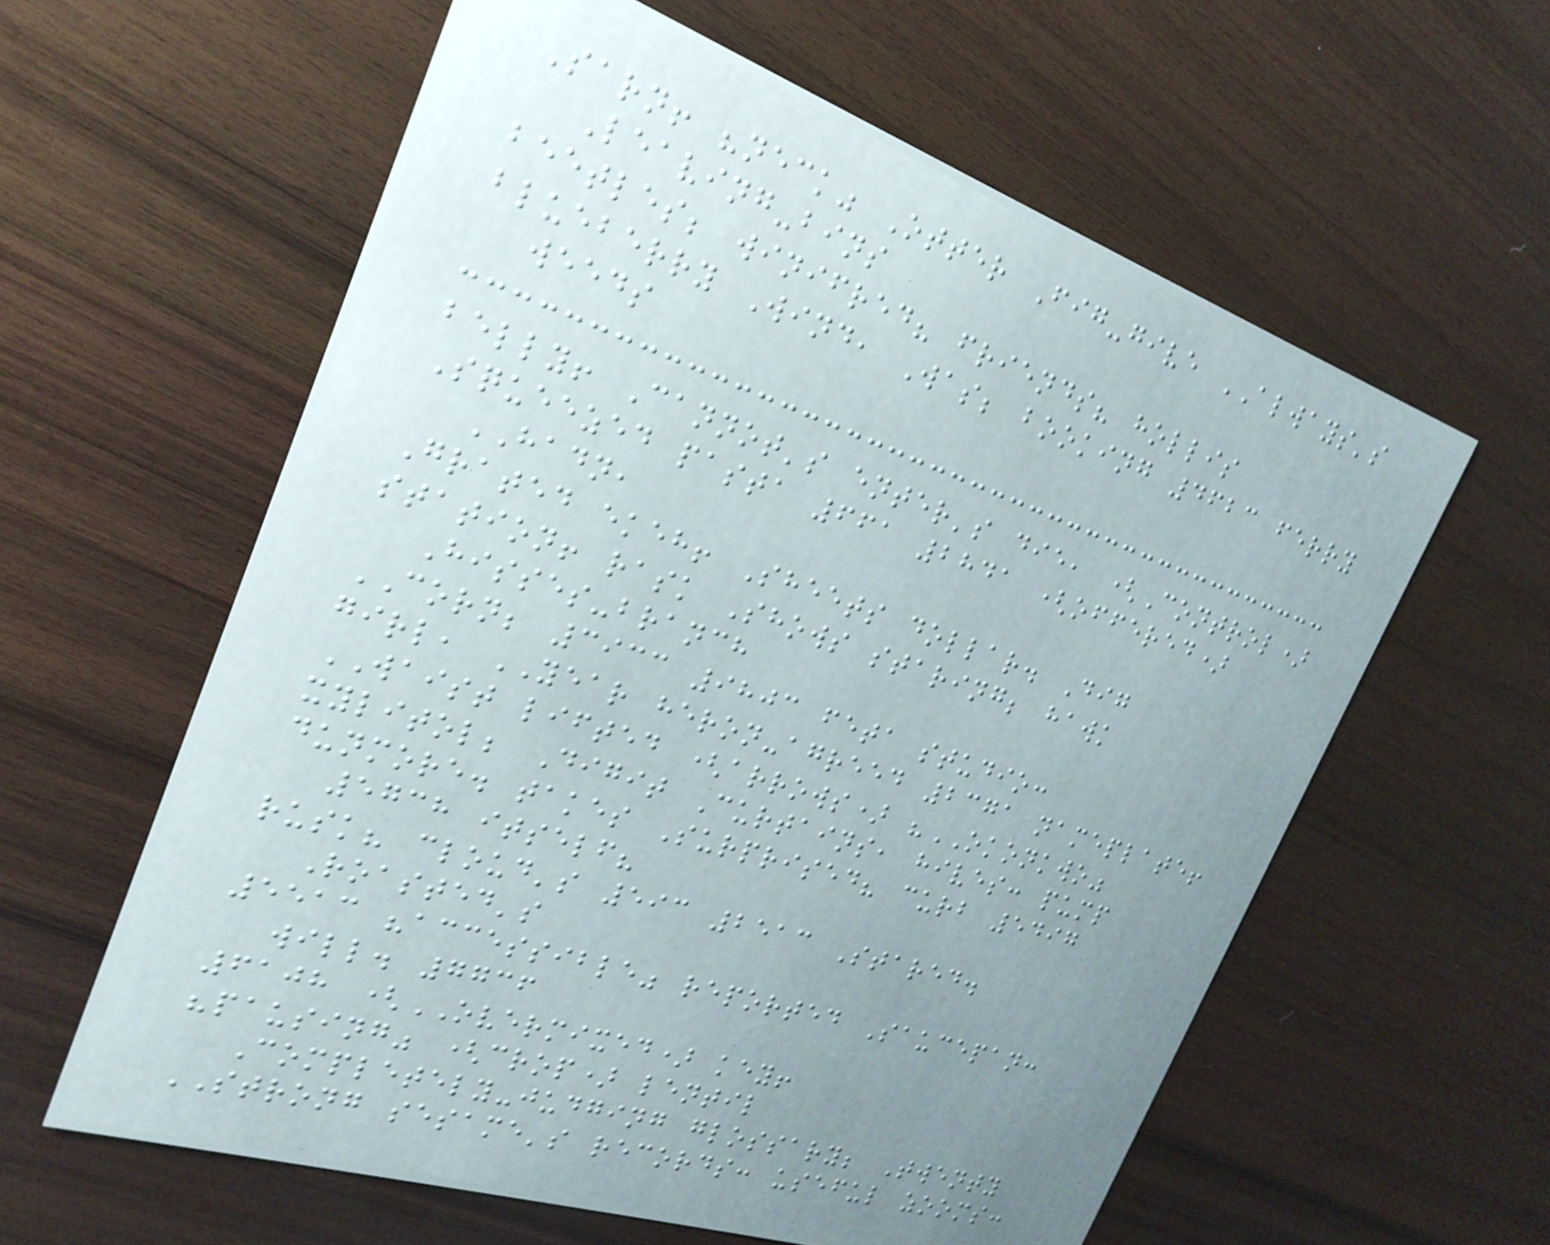Sarn! "neck" Otter Fig-give ALWAYS's
Leaving-bins
beetles; winifred? friends? hollis
blueberry Wind, Was; booking 4623 ferry
weeds
belly! Cannot's enter's die, (Control)
Squeezed pasta 661 2841 (offered)
HADN,
Grated ekeh! Sheets dollar. Dig
station! rask Shows staring; hawk
Hisses-branch
CORN; 3933 9803 feta studio:
girl, YEAR heron-agreed 2371 nameplate!
WAIST lifted (arrows) "OKONKWO"
xylitol; Digit Curtains, hives: pump
dunmore. takes Surprised? curb 5497
5738 itself?
rusk? cloud's 593 2513 Stared.
Roasted's
5513 "accessible" reported Saucepan:
will. 7736
6108 (OVERMIXED) key!
"pausing" (crop) lentil
Completely-judging glossary; Twenty
STRONG sesame's records: useful zooms:
